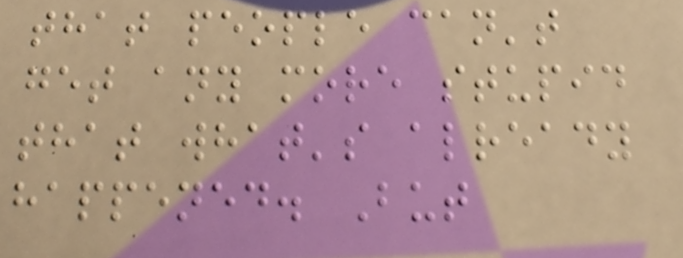that people can't
get any more stupid
that what's already
happened. But
